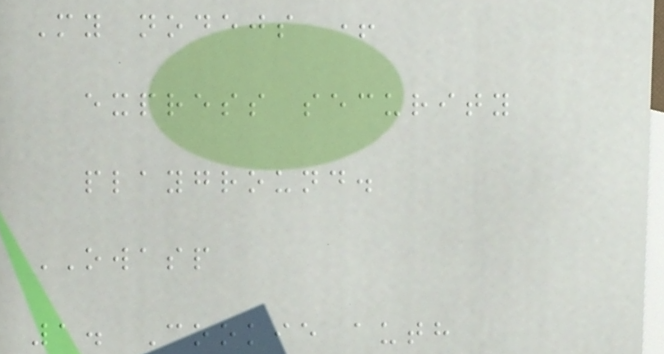My nodejs +
express security
playground.
OWASP
1. Cookie auth
